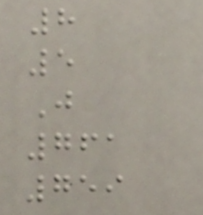8
5
J
761
759
